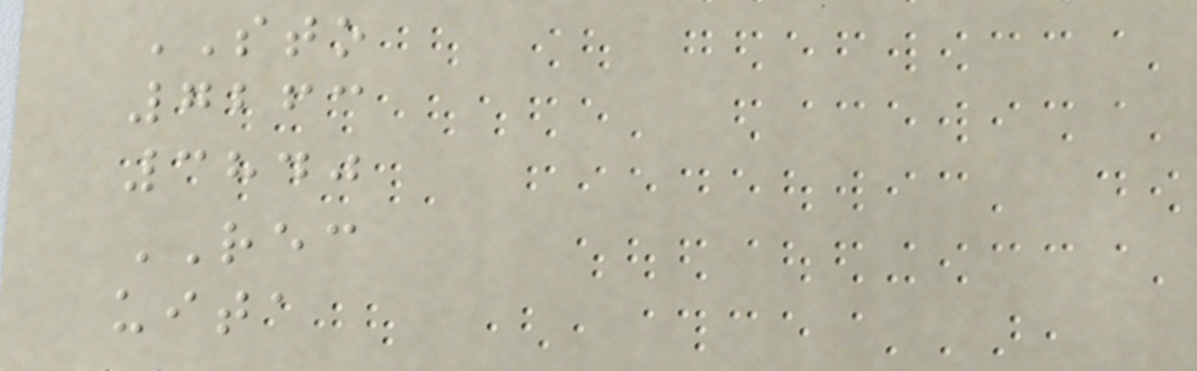STO
7263
3840
REC
uita
